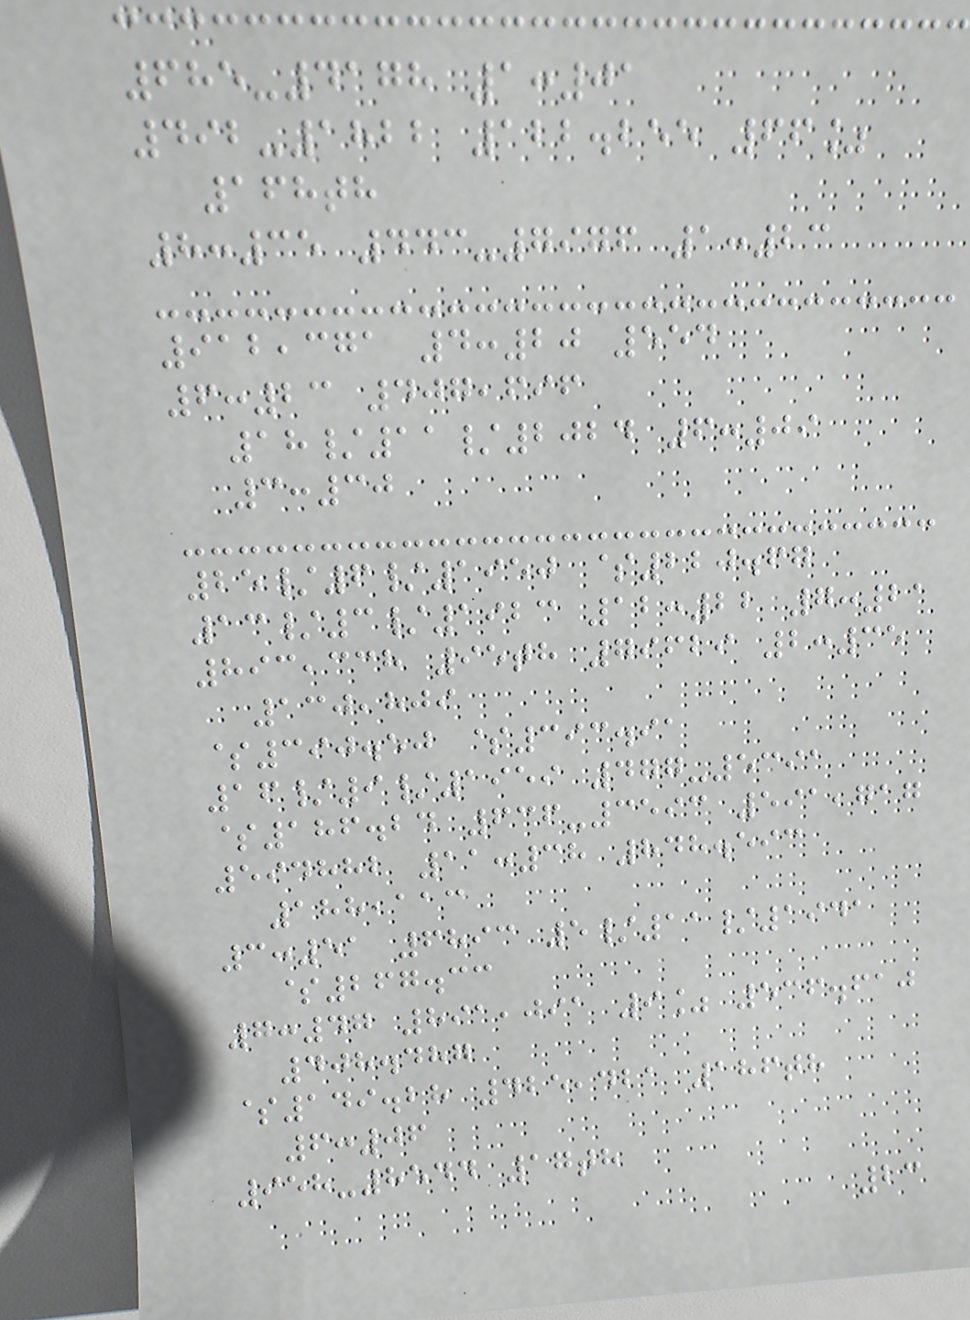685-4178 1:01
492-1822 122.255 66%
168th
8:35 443-7976 1:23
912,371 4:20 554
6:23 407,696
18/11/2024 6:09
3:30
25/6/1950 $220.67
13/3/1923 12:22 7:21
893,338 95th 79629 2:35
130,809
$390.50 $393.91
16/9/1959 477-5391
$186.24 636-3593 591,717
594882 11:38 848.593
188,113
3:51 6893 5/11/1941
$267.33
7:47 891,091 9% 536.610
408.487
$149.28 425,421 186th
6:06
958-8544 17th
23
